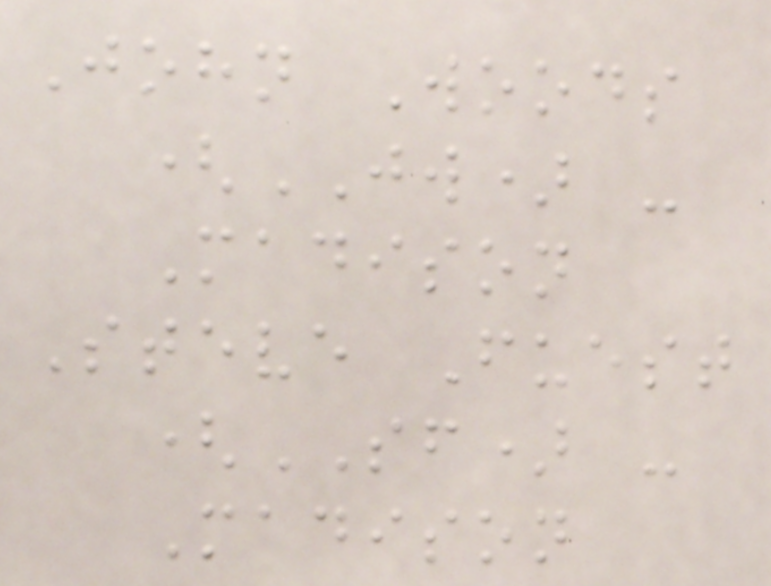John Woods
(JW) -
Madison
Steve Fuest
(SF) -
Madison
